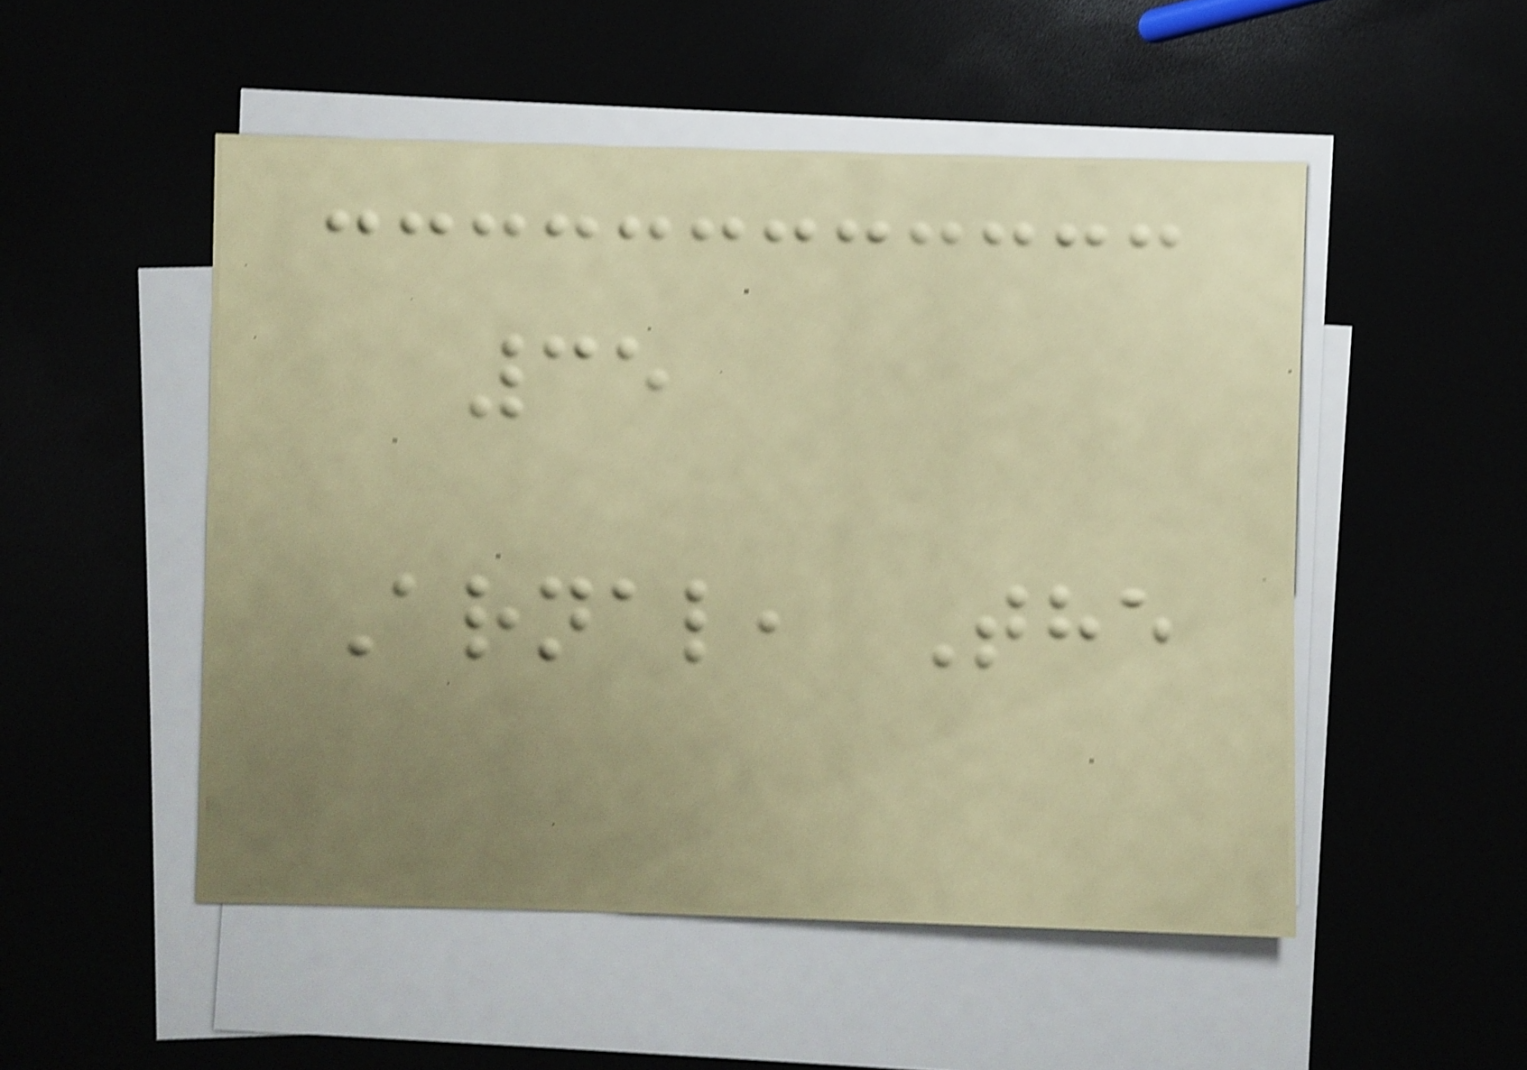35
Arnal, The
